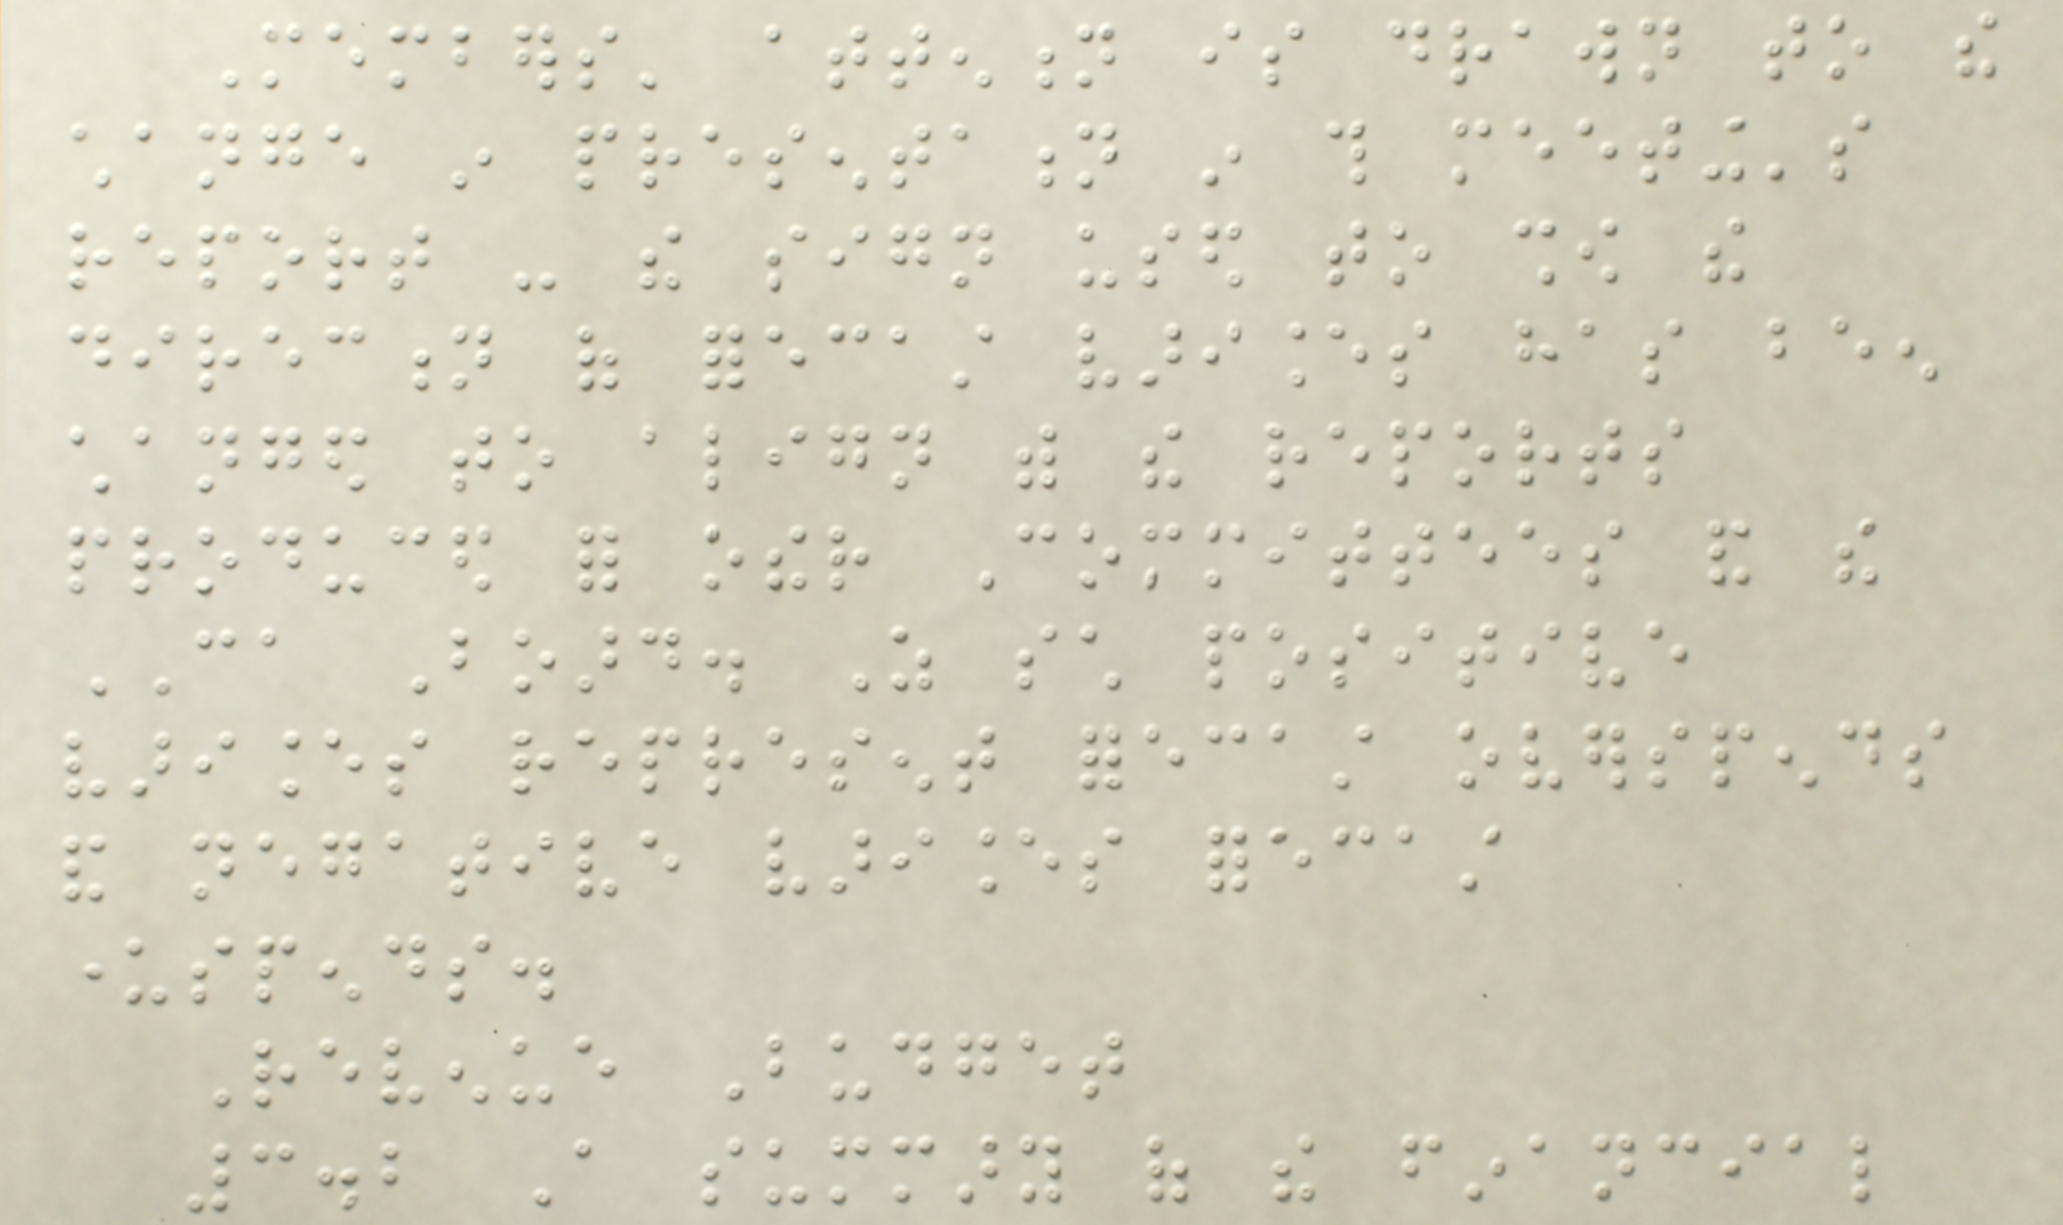Members' attention is drawn to the
change in presentation in this meeting's
report - the sign used to show the
direction of forecast variances has been
changed to align with the reports
produced for other Committees and the
CA Board. As such positive
variances represent forecast overspends
and negative variances forecast
underspends.
Revenue Budget
3.2 A summary of the financial
